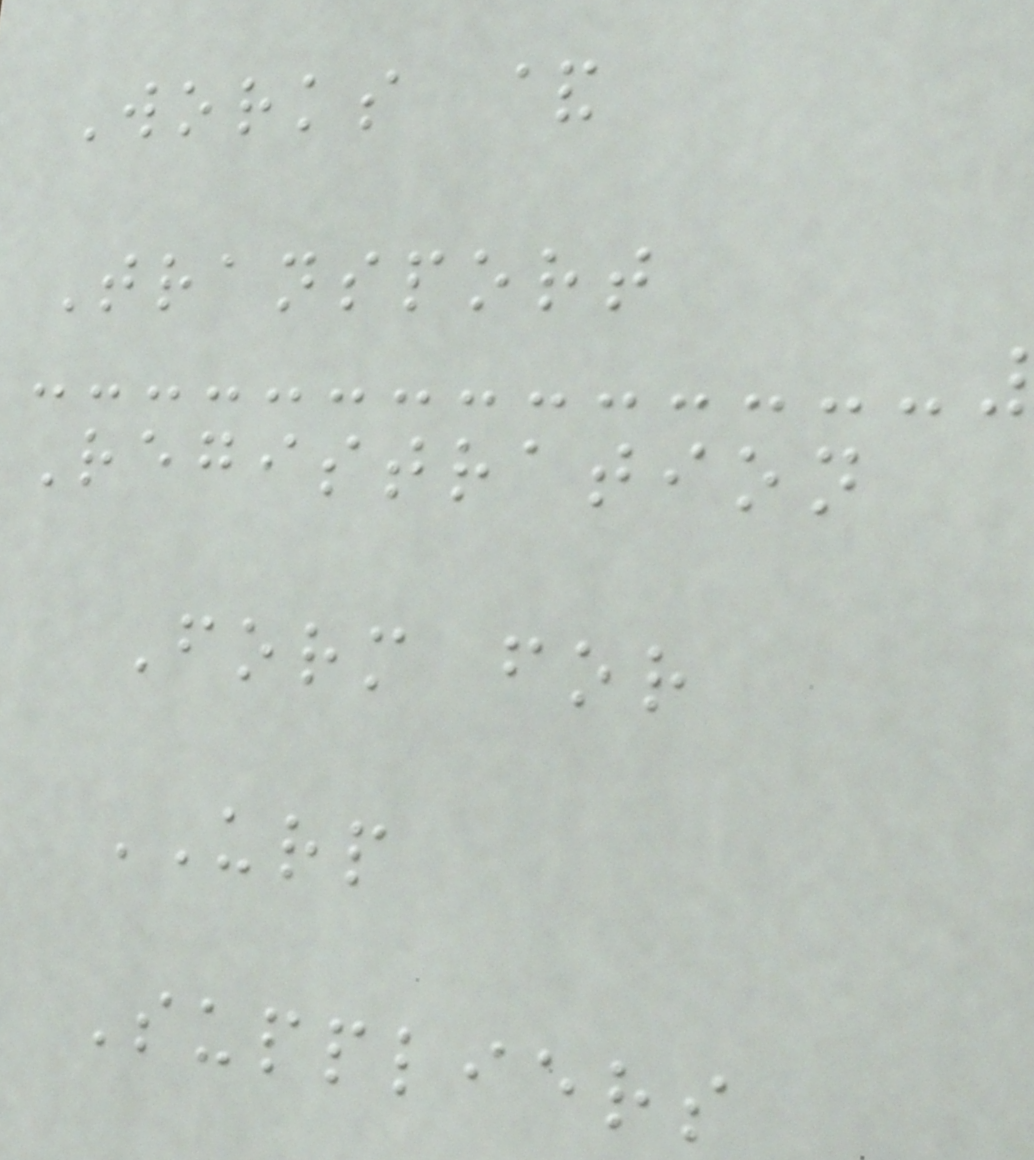Works &
Transport
Registration
Form for
URP
Suppliers
